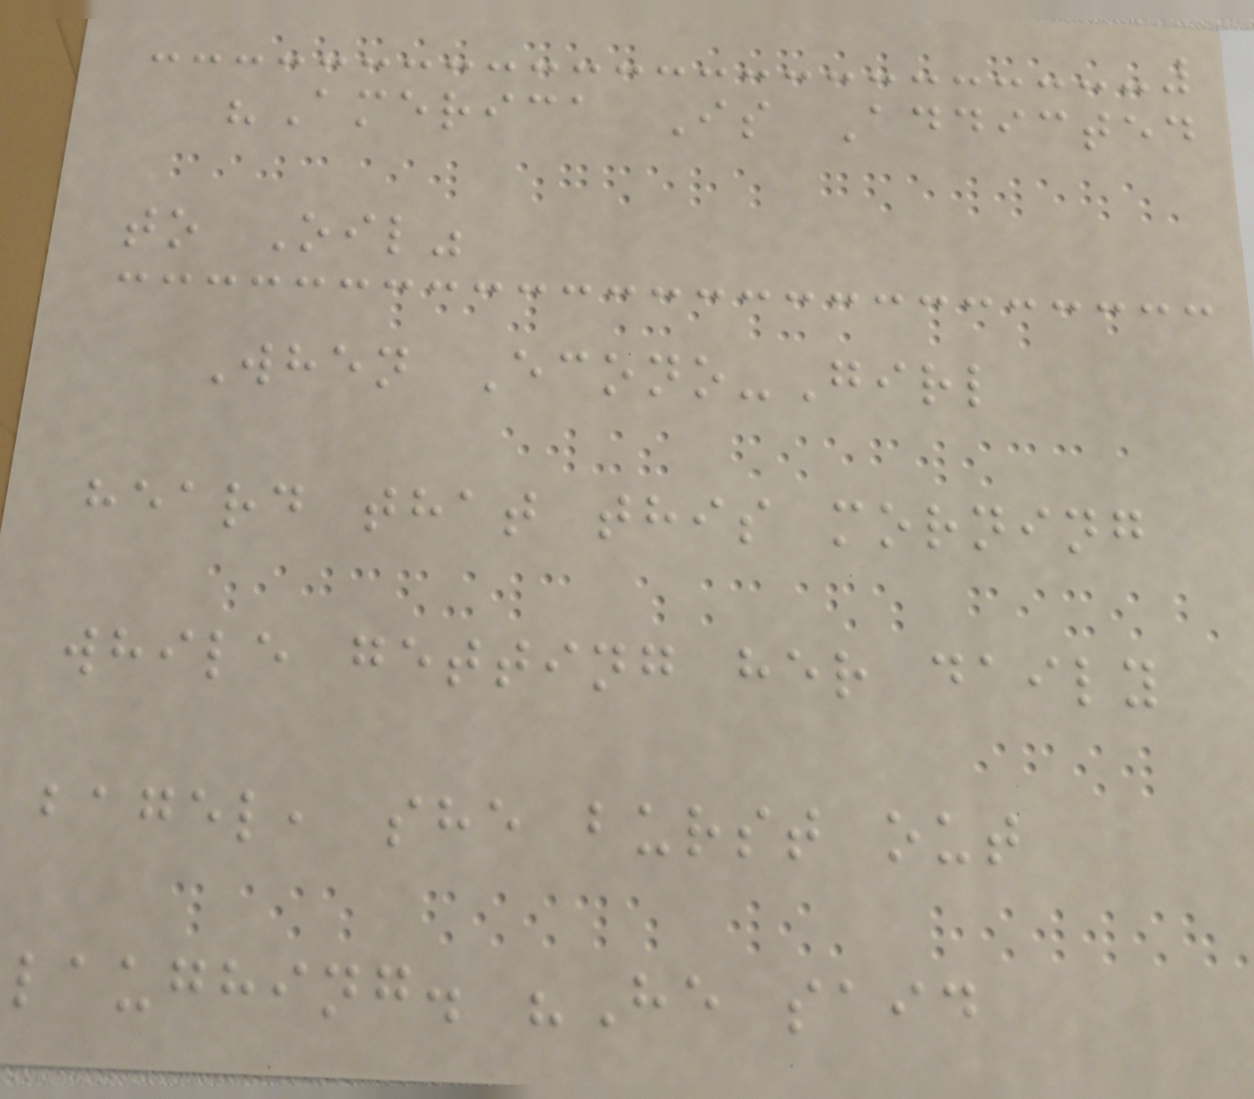"America Is Addicted
to Oil"
When Econo-Girl
heard that this morning
while getting her daily
bagel, she burst out
laughing. "He said
